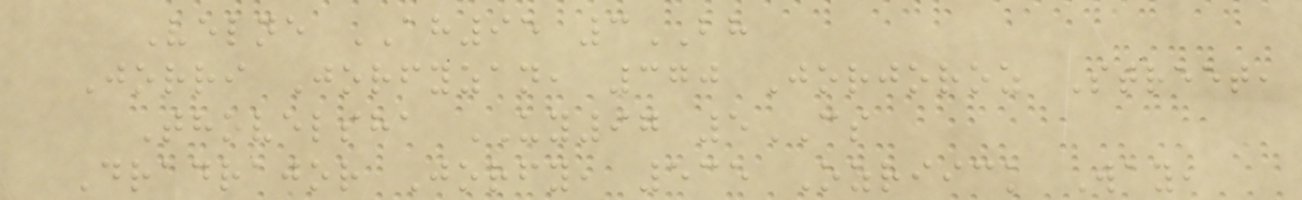Velne AH95 3BH
Jorri Jorfyzan, 370 Jorjoroz Street,
Thovelsha UY97 5CS
Dradrajor Jorfy, 535 Ozriick Way,
